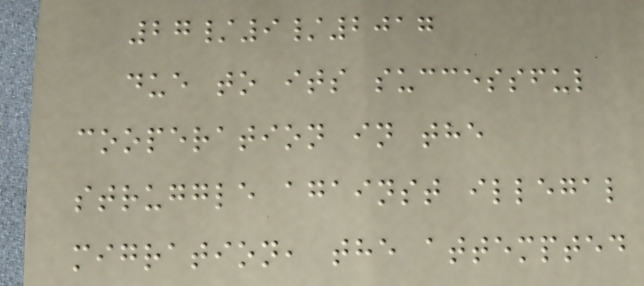27/9/2017
due to its successful
cooperation in the
struggle against illegal
migration, the attempted
